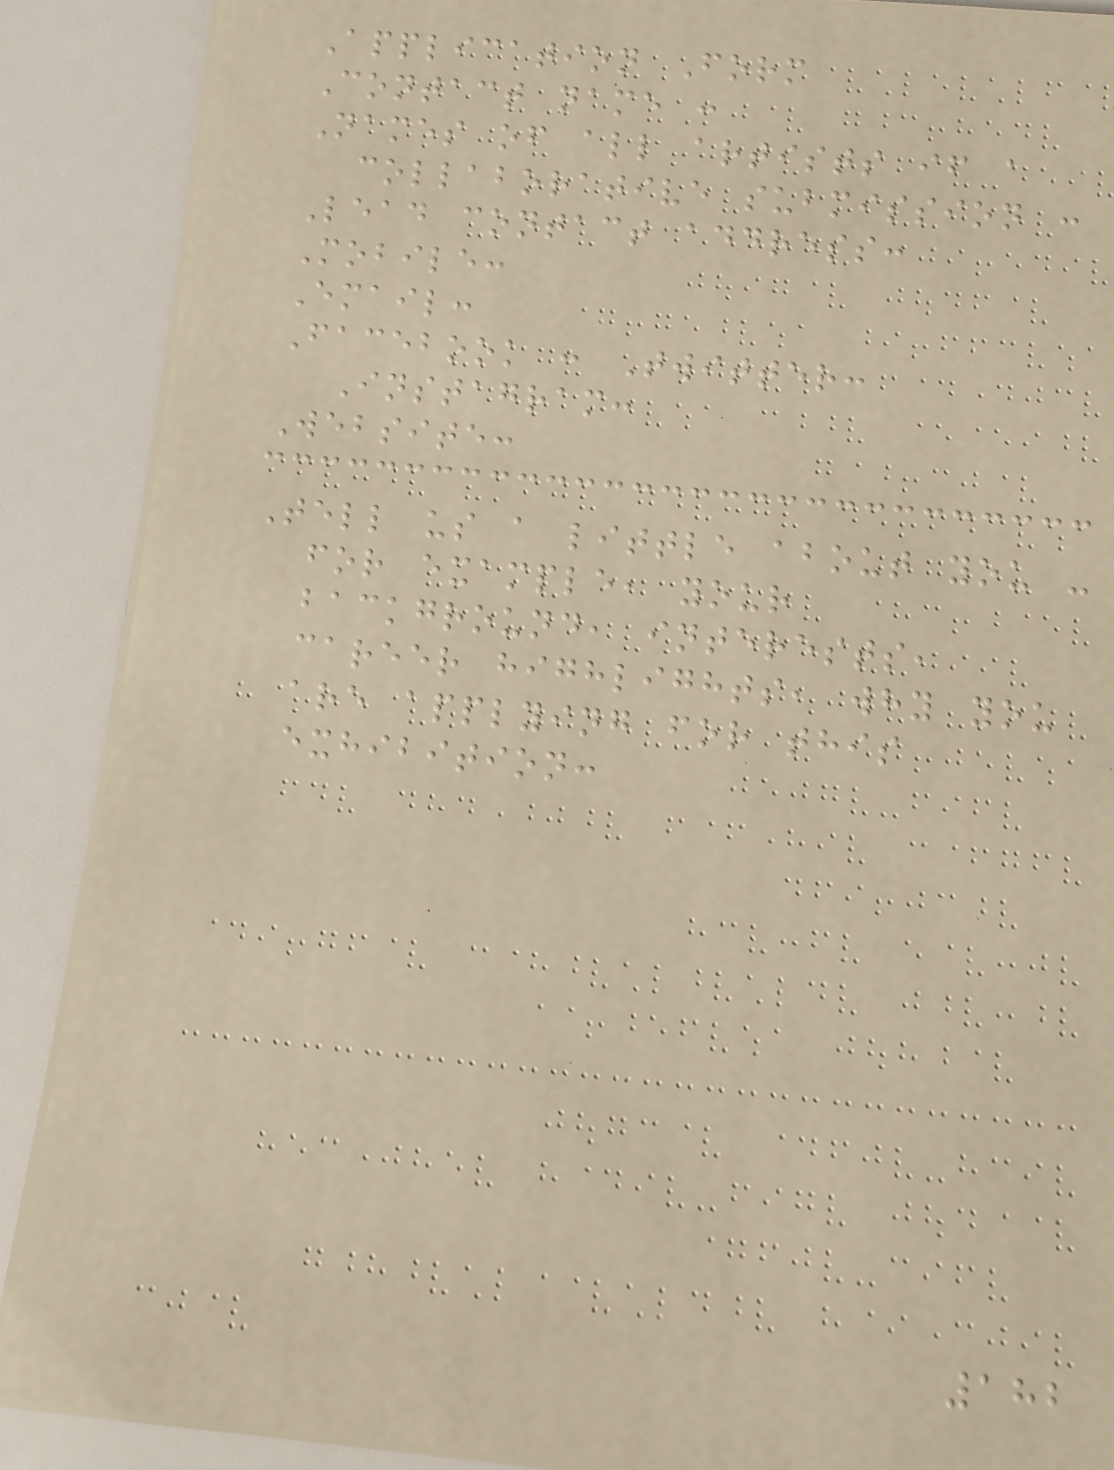Application Form
Contact name :
Names of all artists if a
collaborative submission :
Lead contact address:
Mobile:
Email:
Facebook : Twitter:
Instagram:
Website:
Tell us a little about you -
for example, your
background, interests,
career highlights, why you
are applying for this
exhibition:
182
